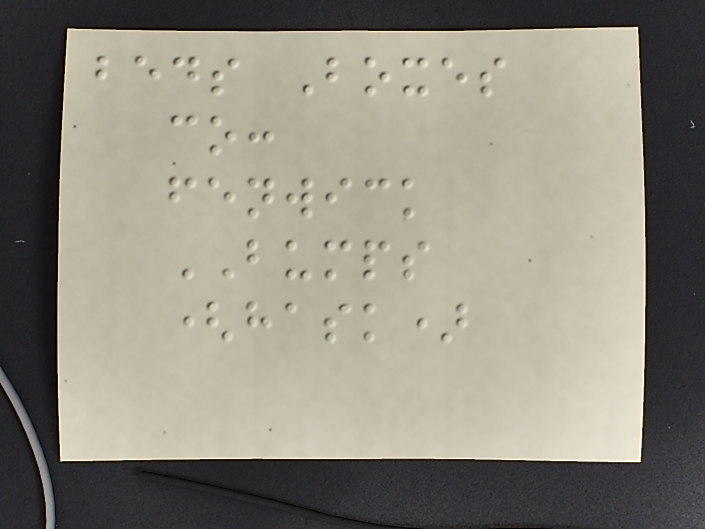beds Boxes
co:
fenwick
BUMPS
(hask)
